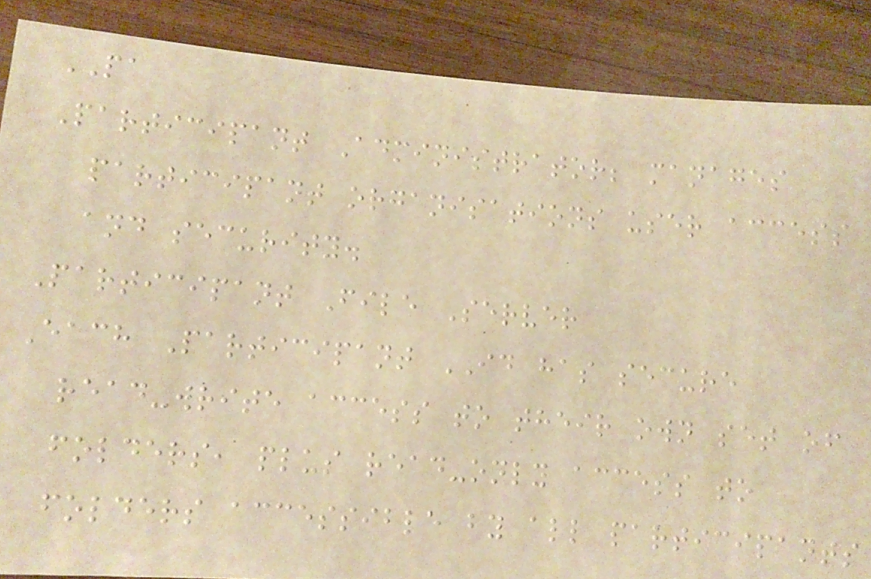PA
Participant Administrator; manages
participant organisations user access
and security.
Participant File Server
Each Participant ID has secure
read-write access to their own set of
folders, plus read-only access to
folders accessible by all participants
